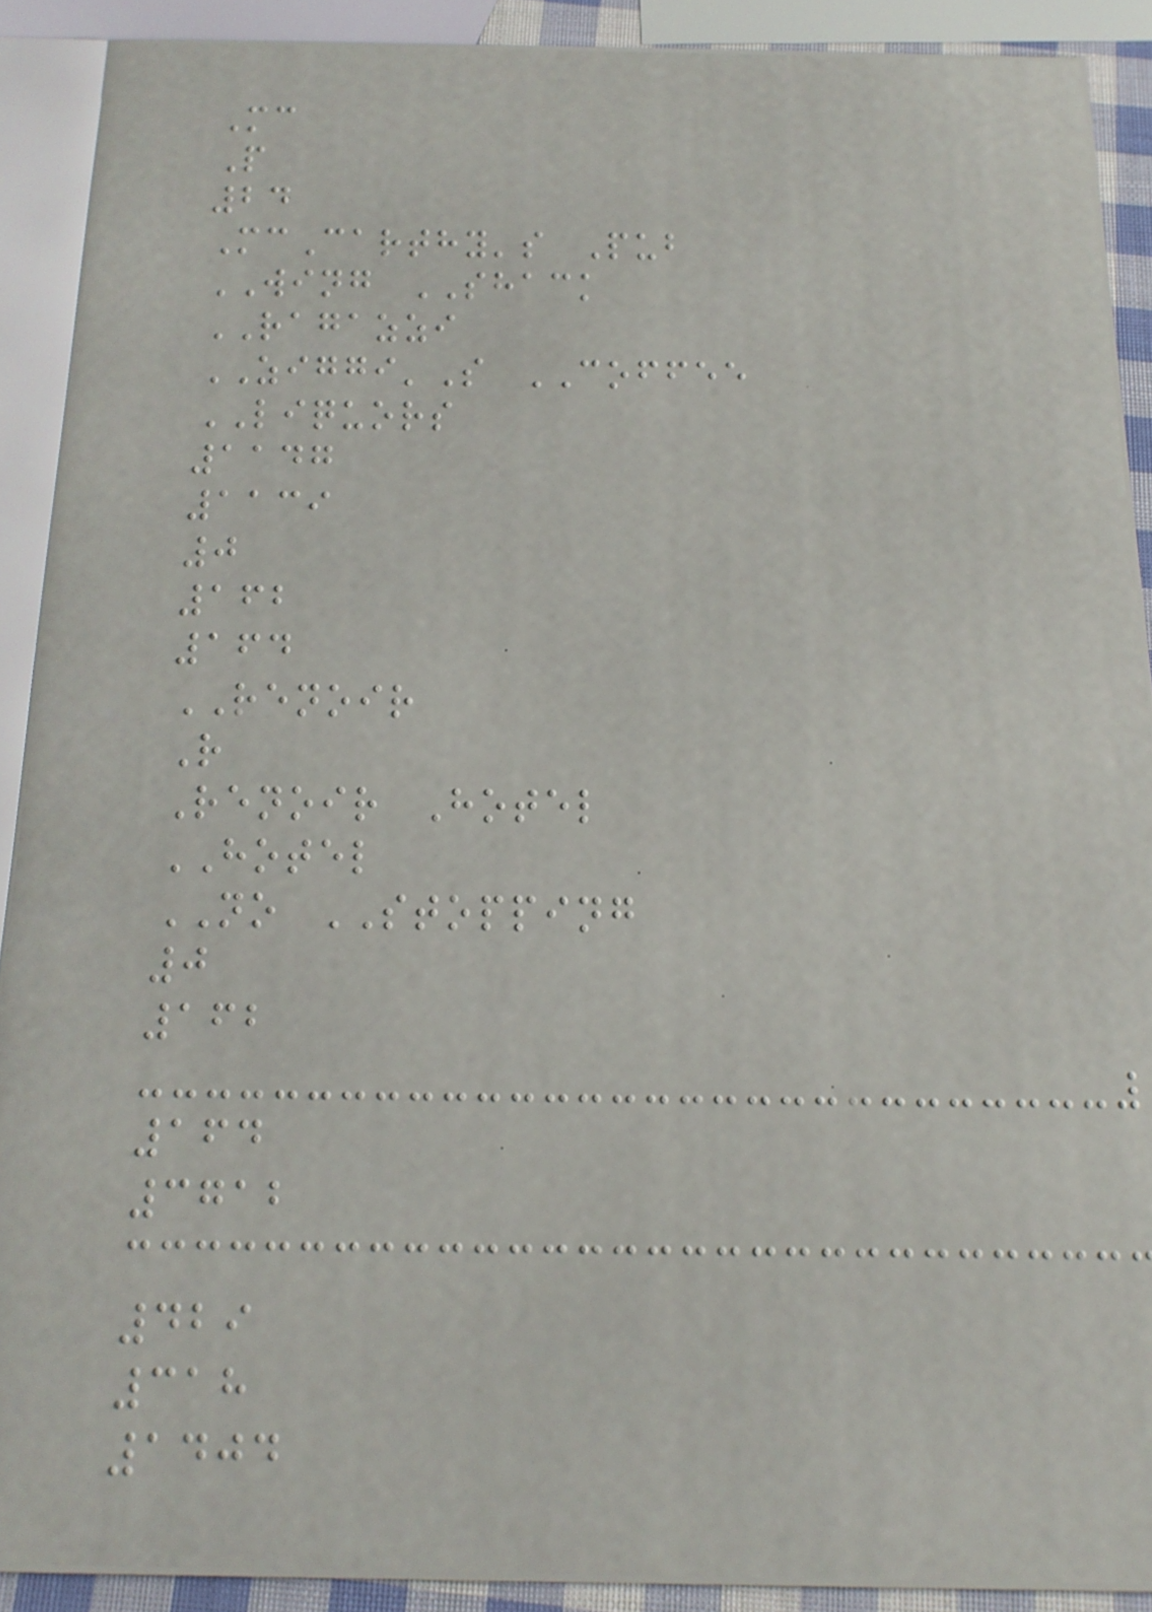Mc
P
24
McCarthy's Pub
WING SHACK
RAGAZZI
ZIGGI'S COFFEE
LIQUORS
1147
1139
0
162
164
RENOIR
R
Renoir Hotel
HOTEL
NO STOPPING
0
162
164
3712
429
318
1404
